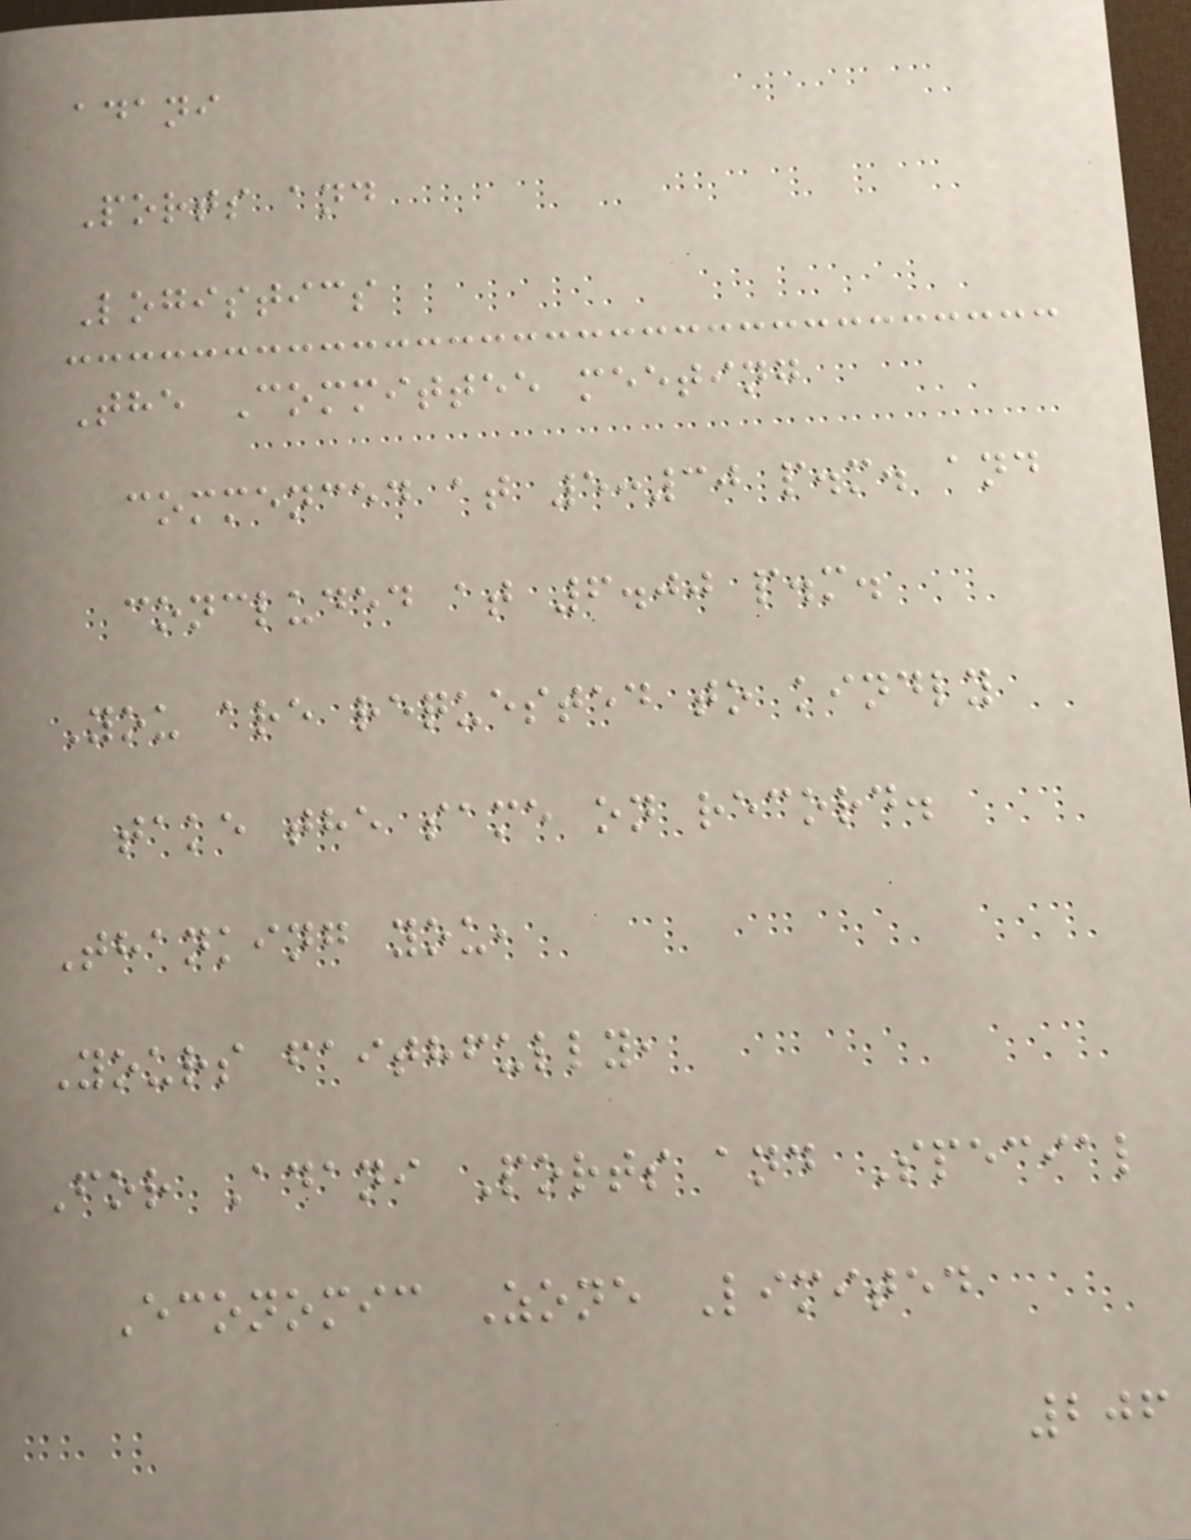adani
Ports and
Logistics
The Committee meeting
commenced at 5:30 p.m. and
concluded at 6.00 p.m.
You are requested to kindly
take the same on record.
Thanking you,
Yours faithfully,
For Adani Ports and Special
Economic Zone Limited
206
